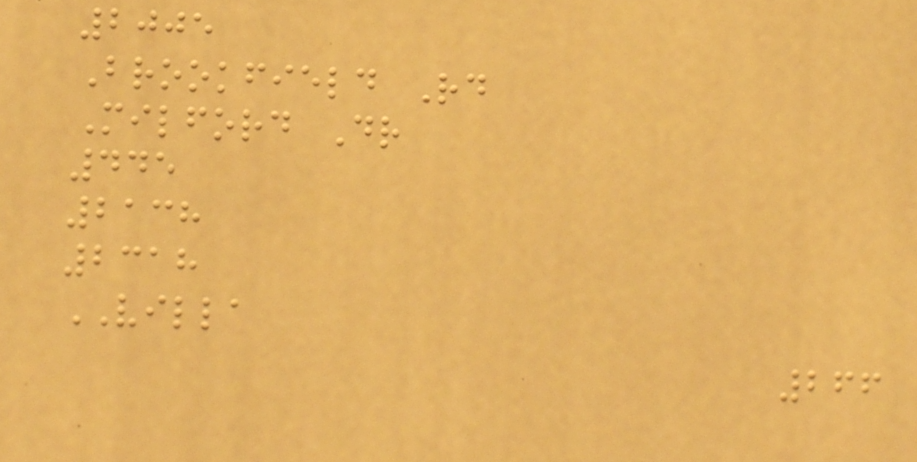2005
Brookfield Rd
Milford Dr
445
2138
2318
VILLA
266
